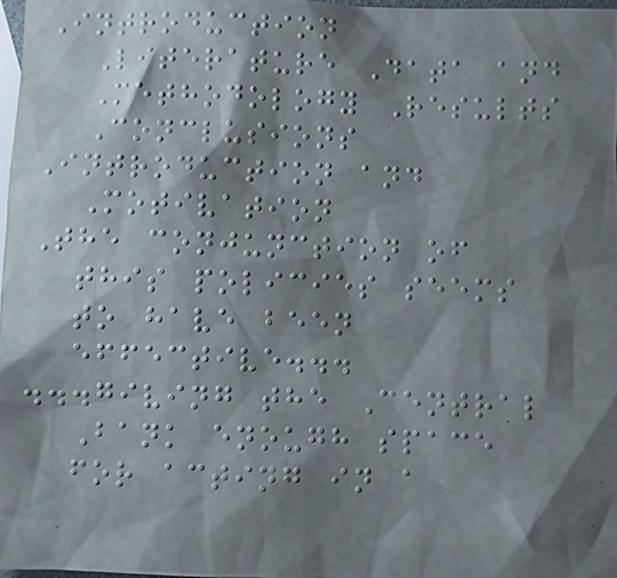Introduction
Literature Data and
Methodology Results
Conclusions
Introduction and
Motivation
The conjunction of
this policies seems
to have been
effective...
...giving the Central
Bank enough space
for acting in a
